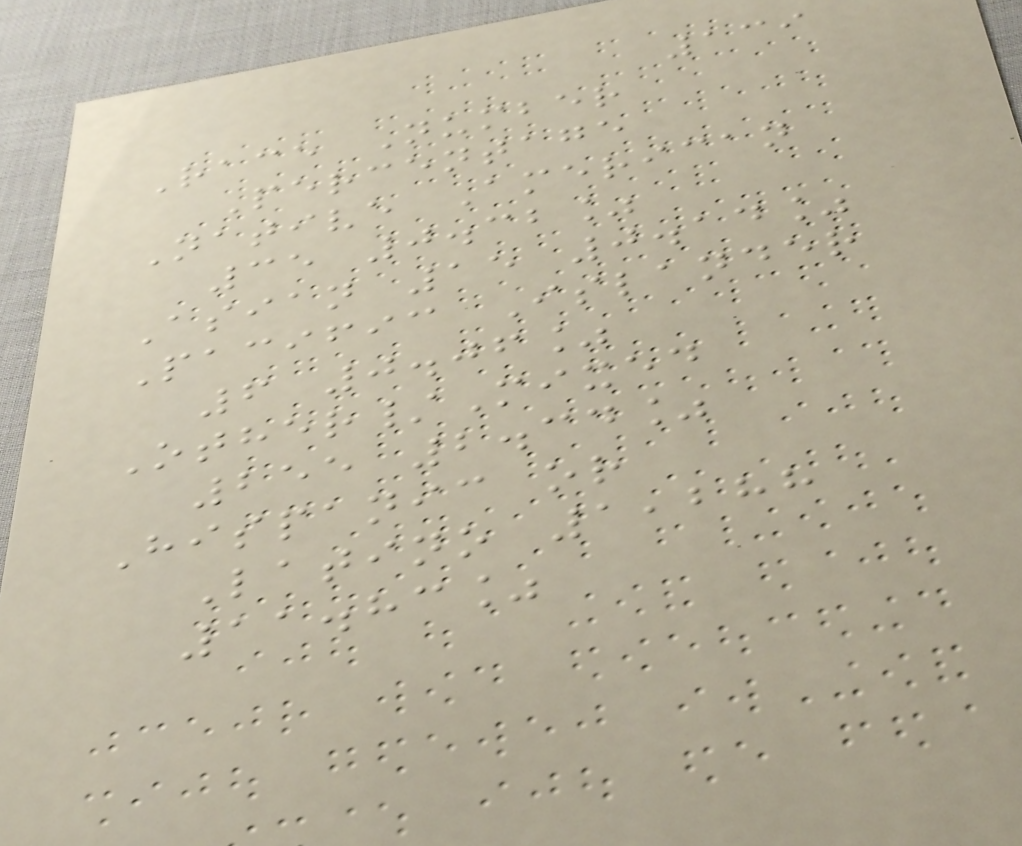139
Race Number
Percentage
Native American
35 0.32%
Asian 15 0.14%
Pacific Islander
6 0.06%
Other/Mixed
255 2.34%
Hispanic or
Latino 1,288
11.83%
